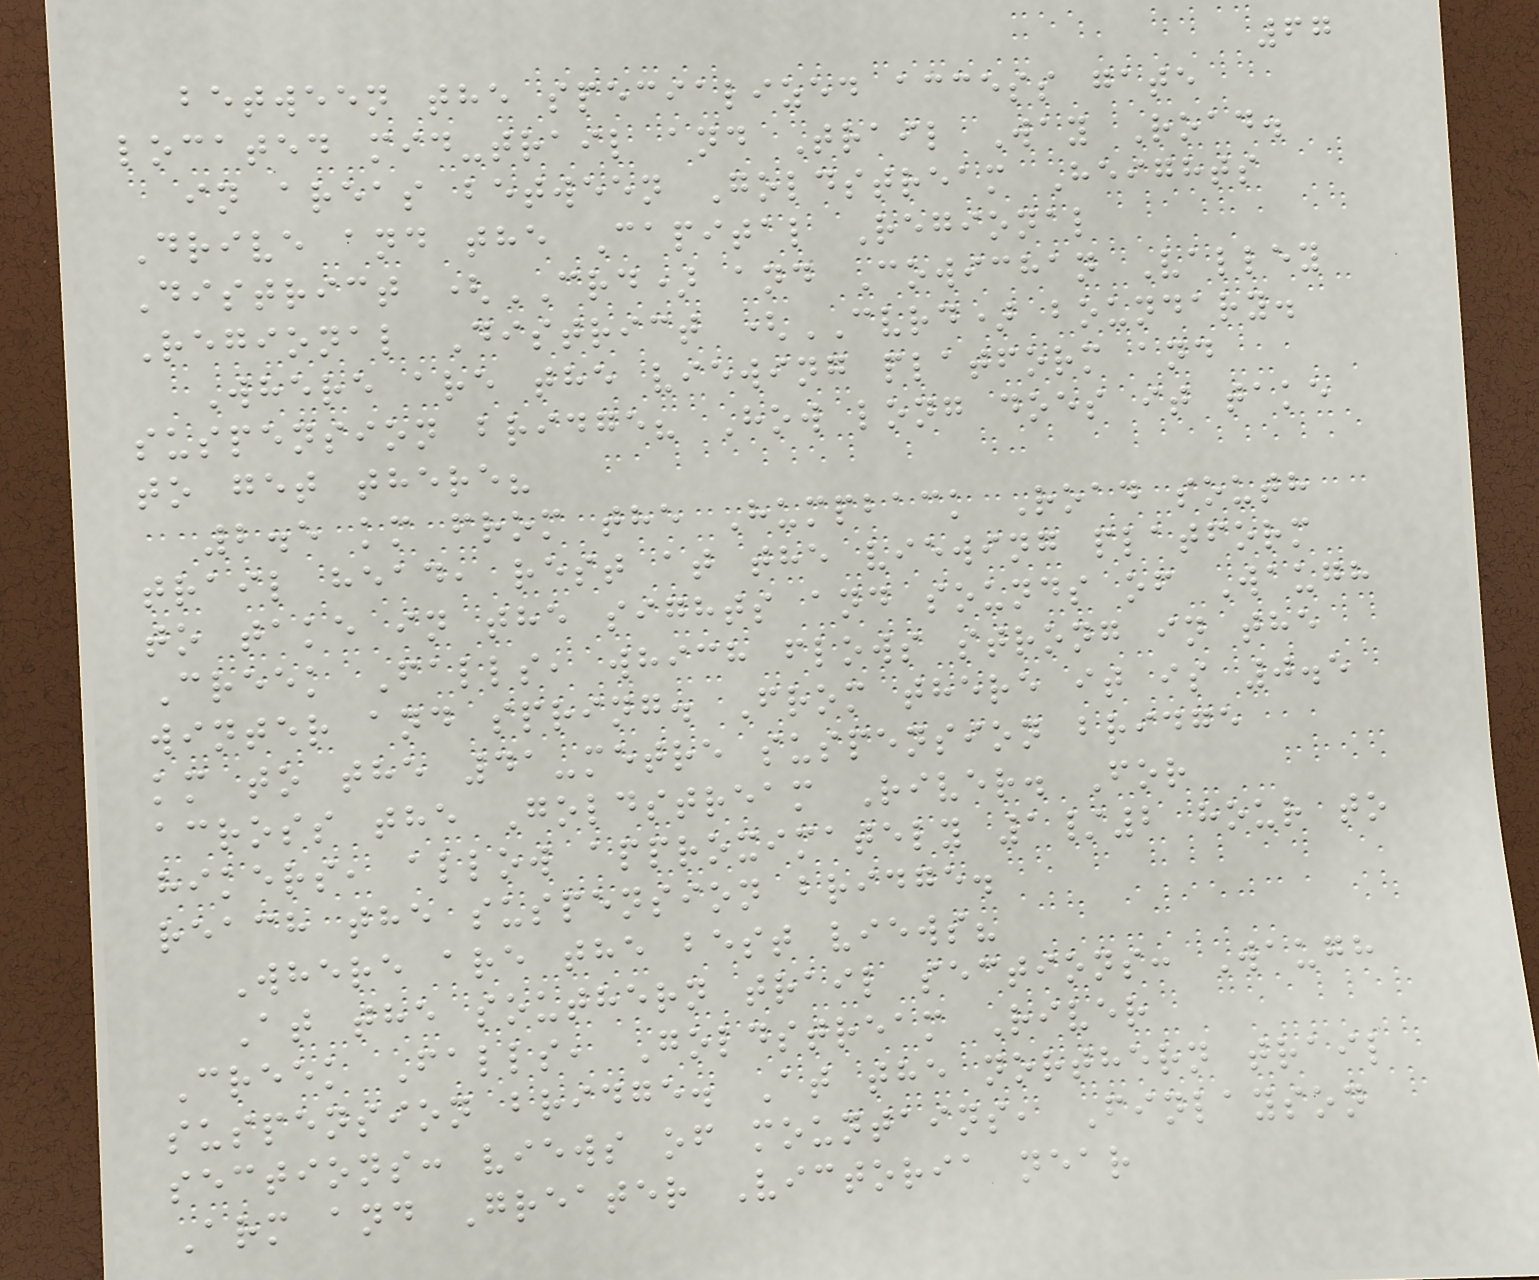67
between the specialized access gate
located mid-trail and Trail Way Road.
in areas between Goldstream Heights
Drive and the Capital Regional
District (CRD) and Cowichan Valley
Regional District (CVRD) boundary.
Where are the viewing platform and
suspension bridge? How long does it take
to get there?
2.5 km from the Humpback Road south
trail head, rest at the viewing platform
to take in the sights and sounds of Waugh
Creek Falls, which flows strong in the
winter and spring. From there it is 0.5
km to the 41-metre suspension bridge
across the Goldstream River. For
hikers, allow approximately 1/2 hour to
reach the suspension bridge.
Where are the best views?
At the southern trail sections: Waugh
Creek Falls, Goldstream River
suspension bridge. At the northern trail
sections: views of mountains, Finlayson
Arm and Greater Victoria near
